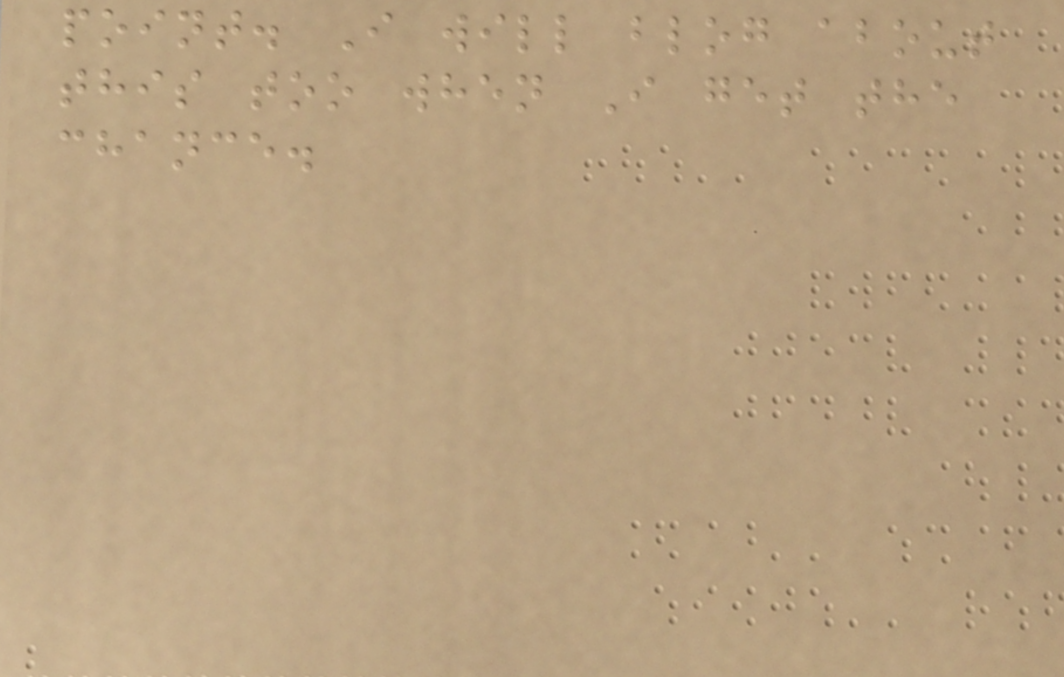point. I will blog about
this too when I get the
chance.
